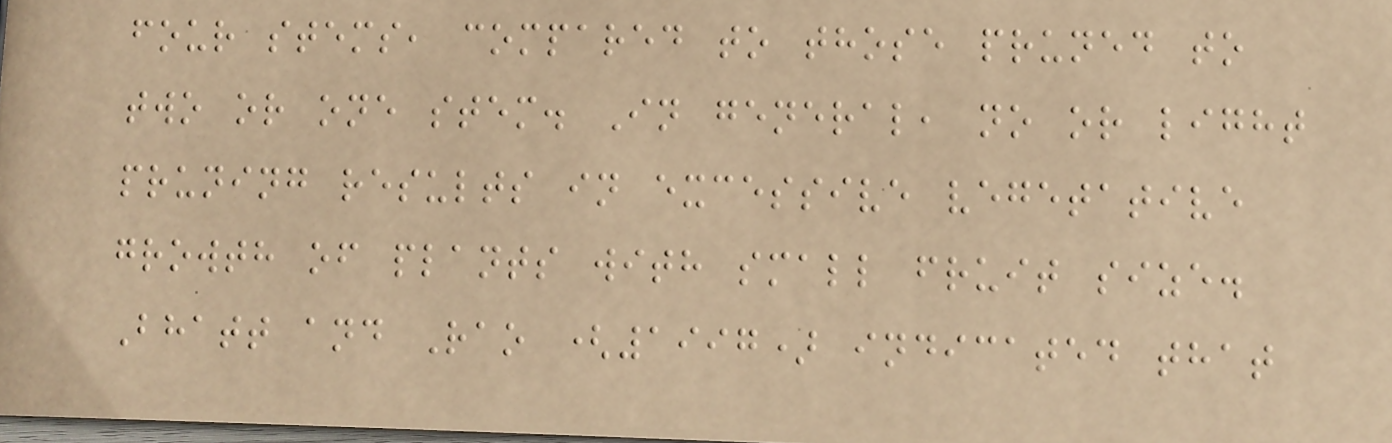four stems, compared to those pruned to
two or one stem. In general, no or light
pruning results in excessive vegetative
growth of plants with small fruit size.
Bhatt and Rao (1997) indicated that
